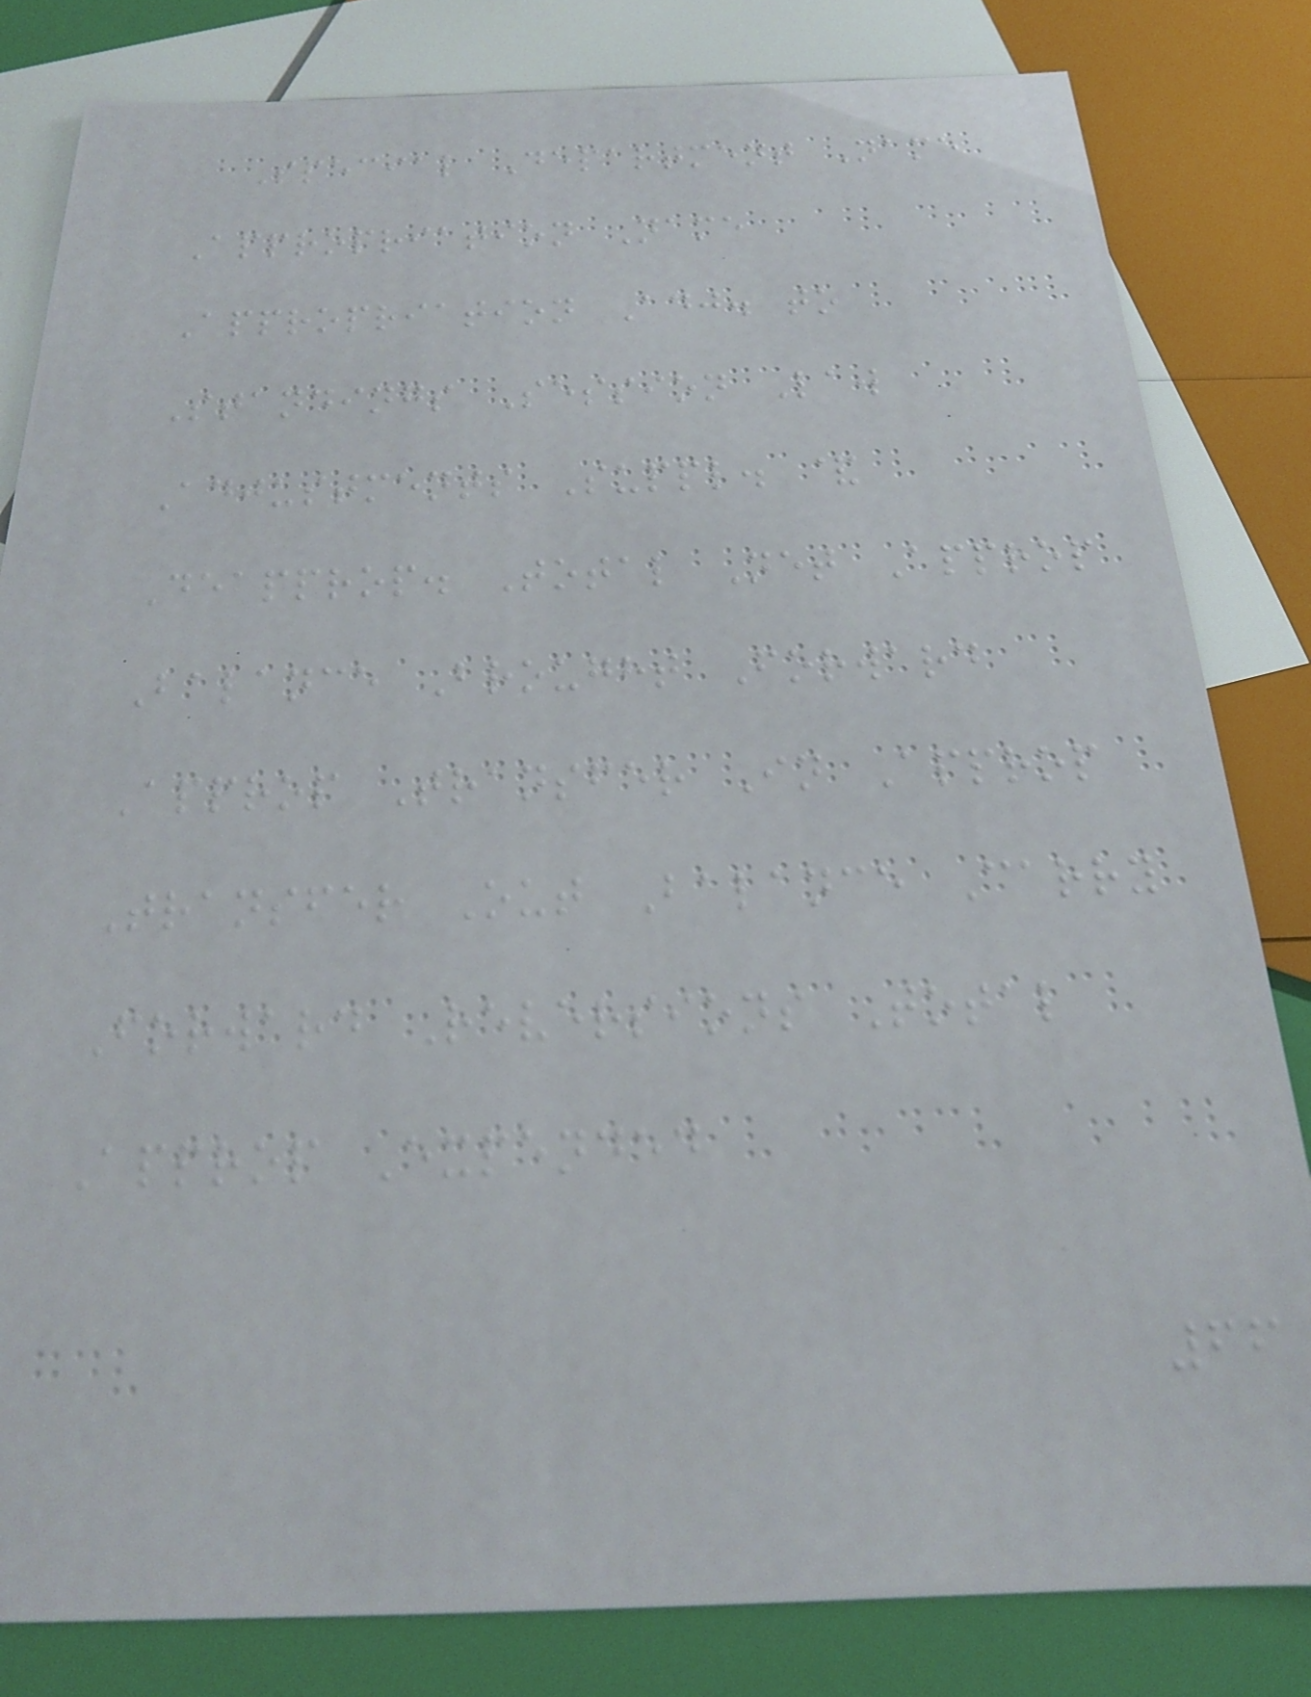Special Department Name
Appropriation Name
Appropriation Adj. to
Standings Session Law
Adjustments Suppl. &
Deapprop. Total Net Approp
Balance Brought Forward
Approp Transfer In Approp
Transfer Out Balance Carry
Forward Reversions Total
Approp Expended
66
